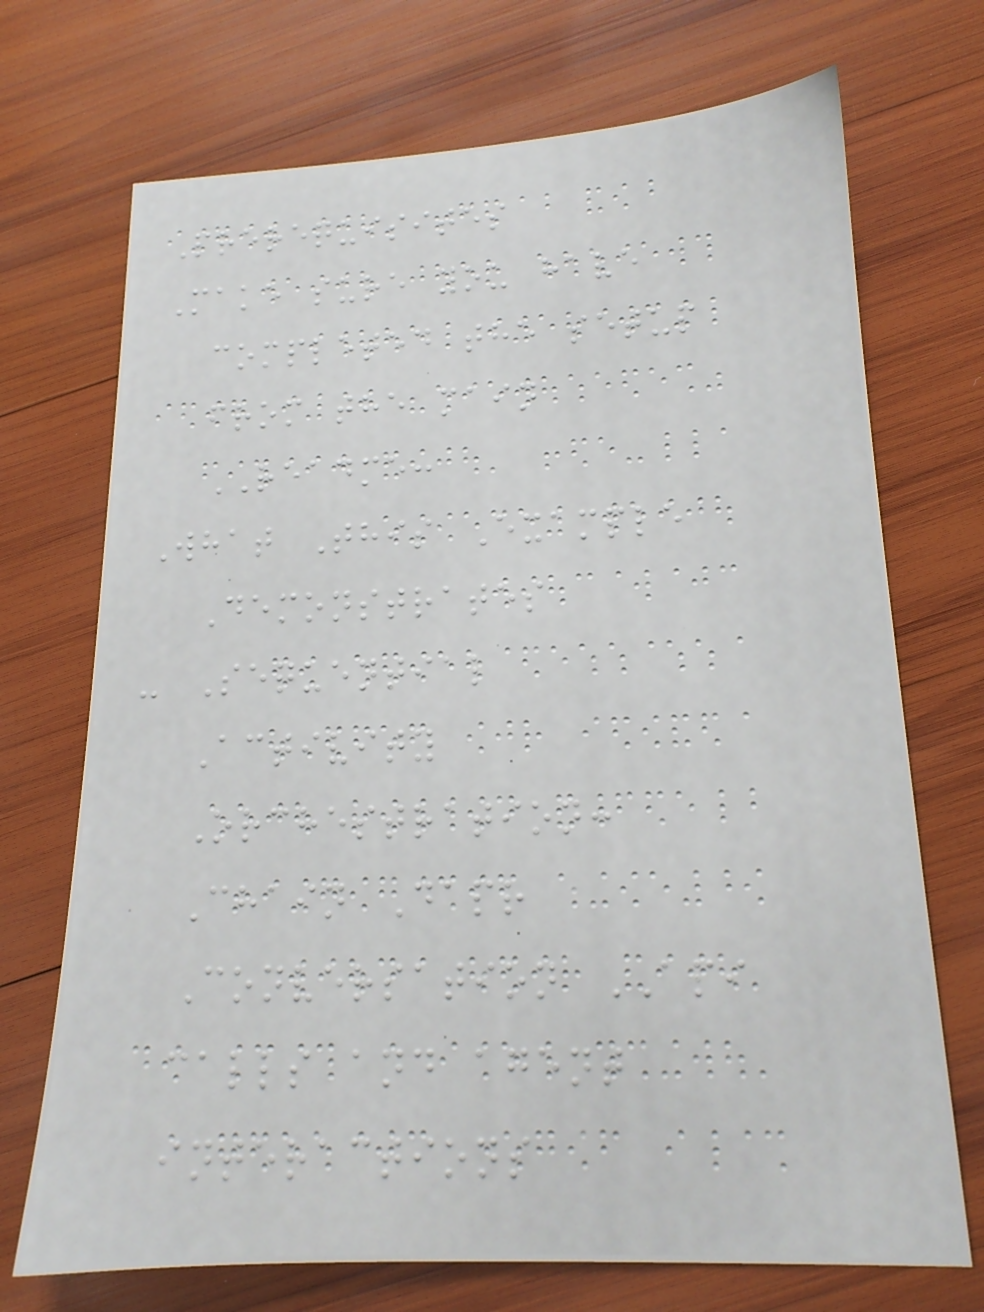Prerequisites
Make sure you have
completed the setup
from the main
README:
What This Example
Demonstrates
- Sequential
Activity
Orchestration:
Chain Dapr
Conversation API
calls and agent
interactions
